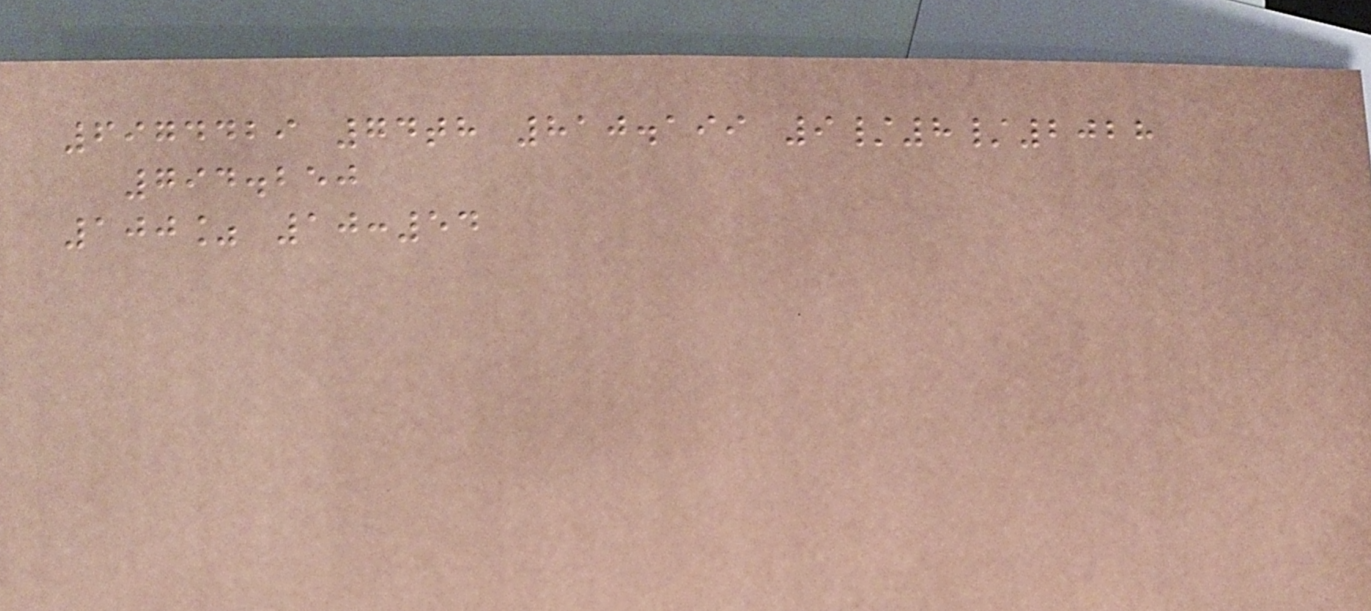6974429 74th 810.199 9/8/2028
794.250
100% 10:54
